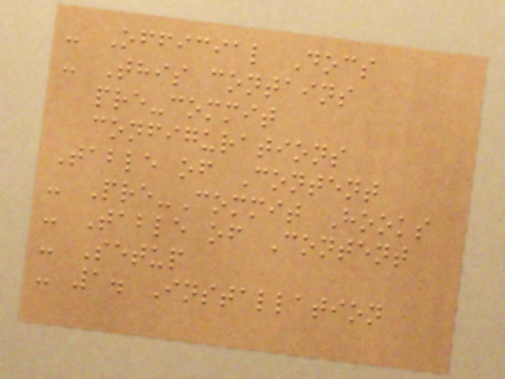- Official Docs
- This contains
pre-commit
configurations
Table of Content
- Pre-Commit Hooks
- Table of Content
- Setup
- 1. Installation
